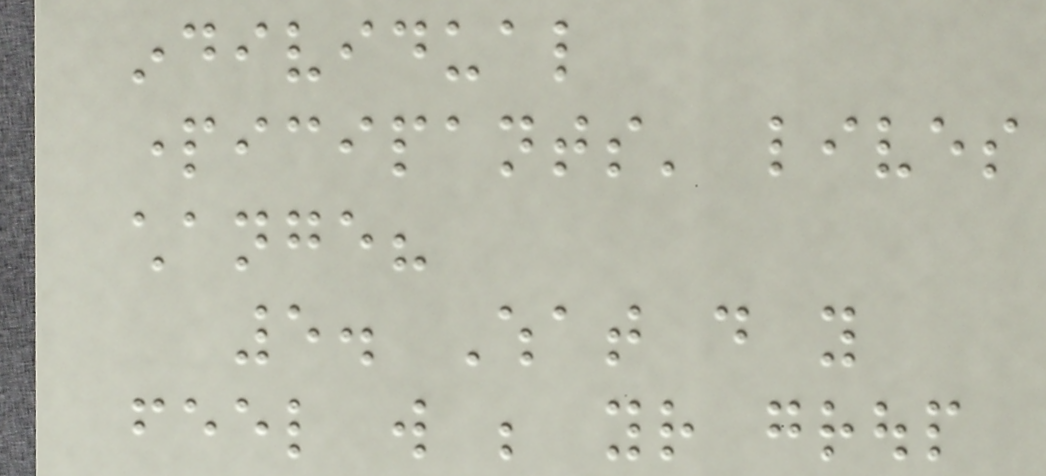individual
participants' lives
change?
5. What do you
feel will be your group
